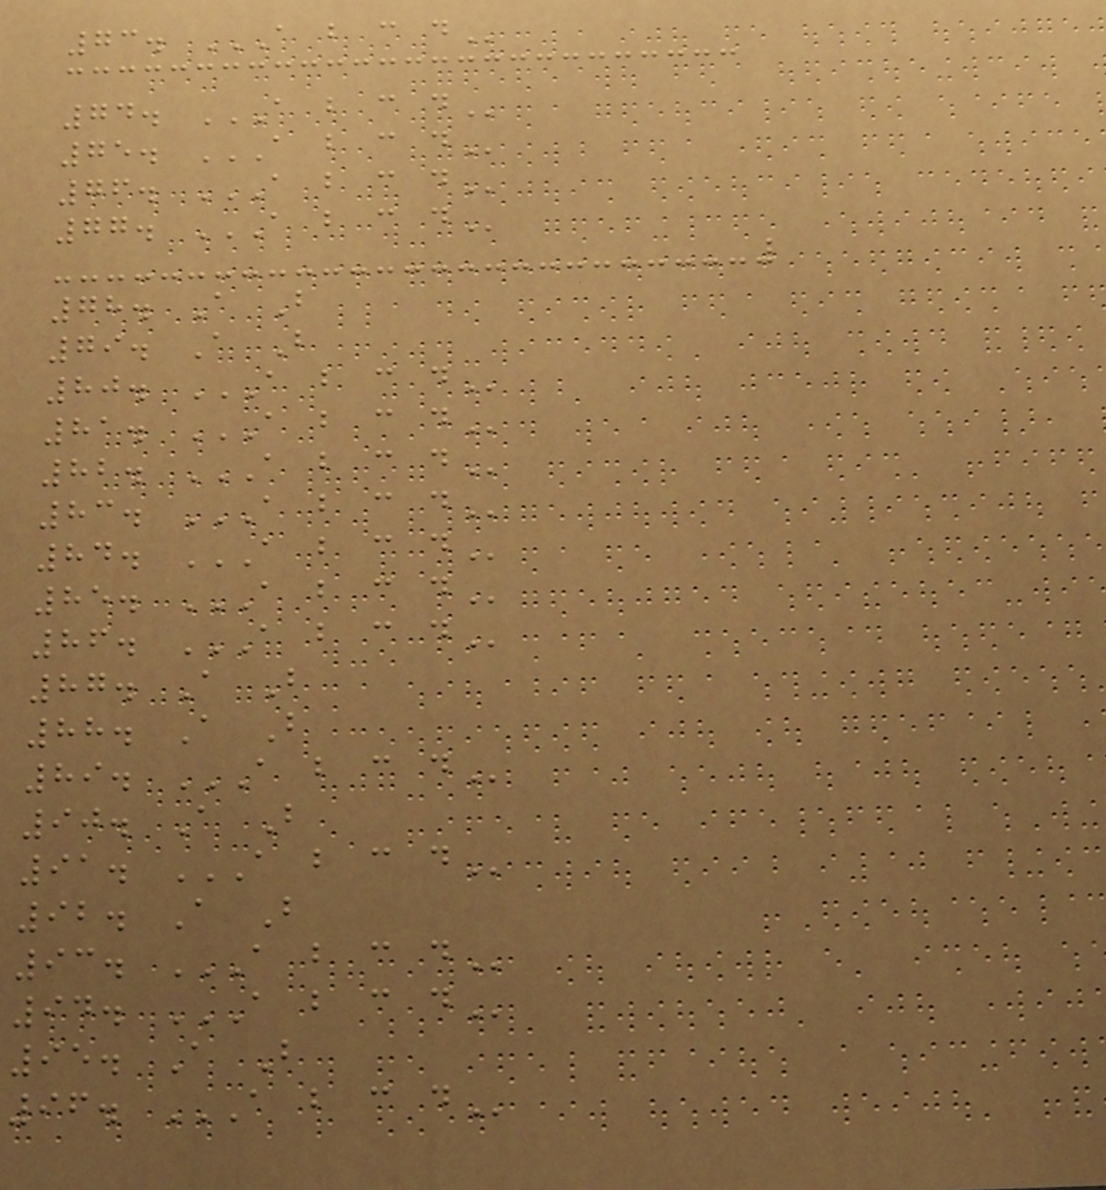73. A B C D
74. A B C D
75. A B C D
76. A B C D
77. A B C D
78. A B
79. A B
80. A B C D
81. A B C D
82. A B C D
83. A B C D
84. A B C D
85. A B C D
86. A B C D
87. A B
88. A B
89. A B C D
90. A B
91. A B C D
92. A B
93. A B C D
94. A B C D
95. A B
96. A B C D
